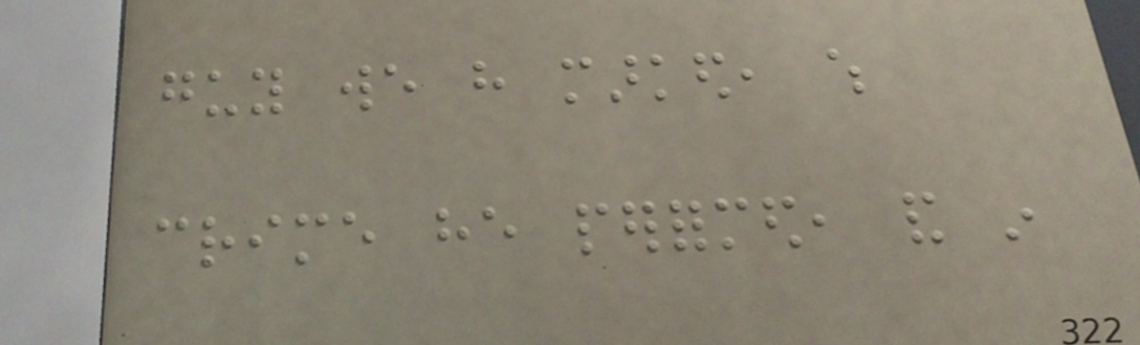guy we have marked, which
crime he performed, and in
